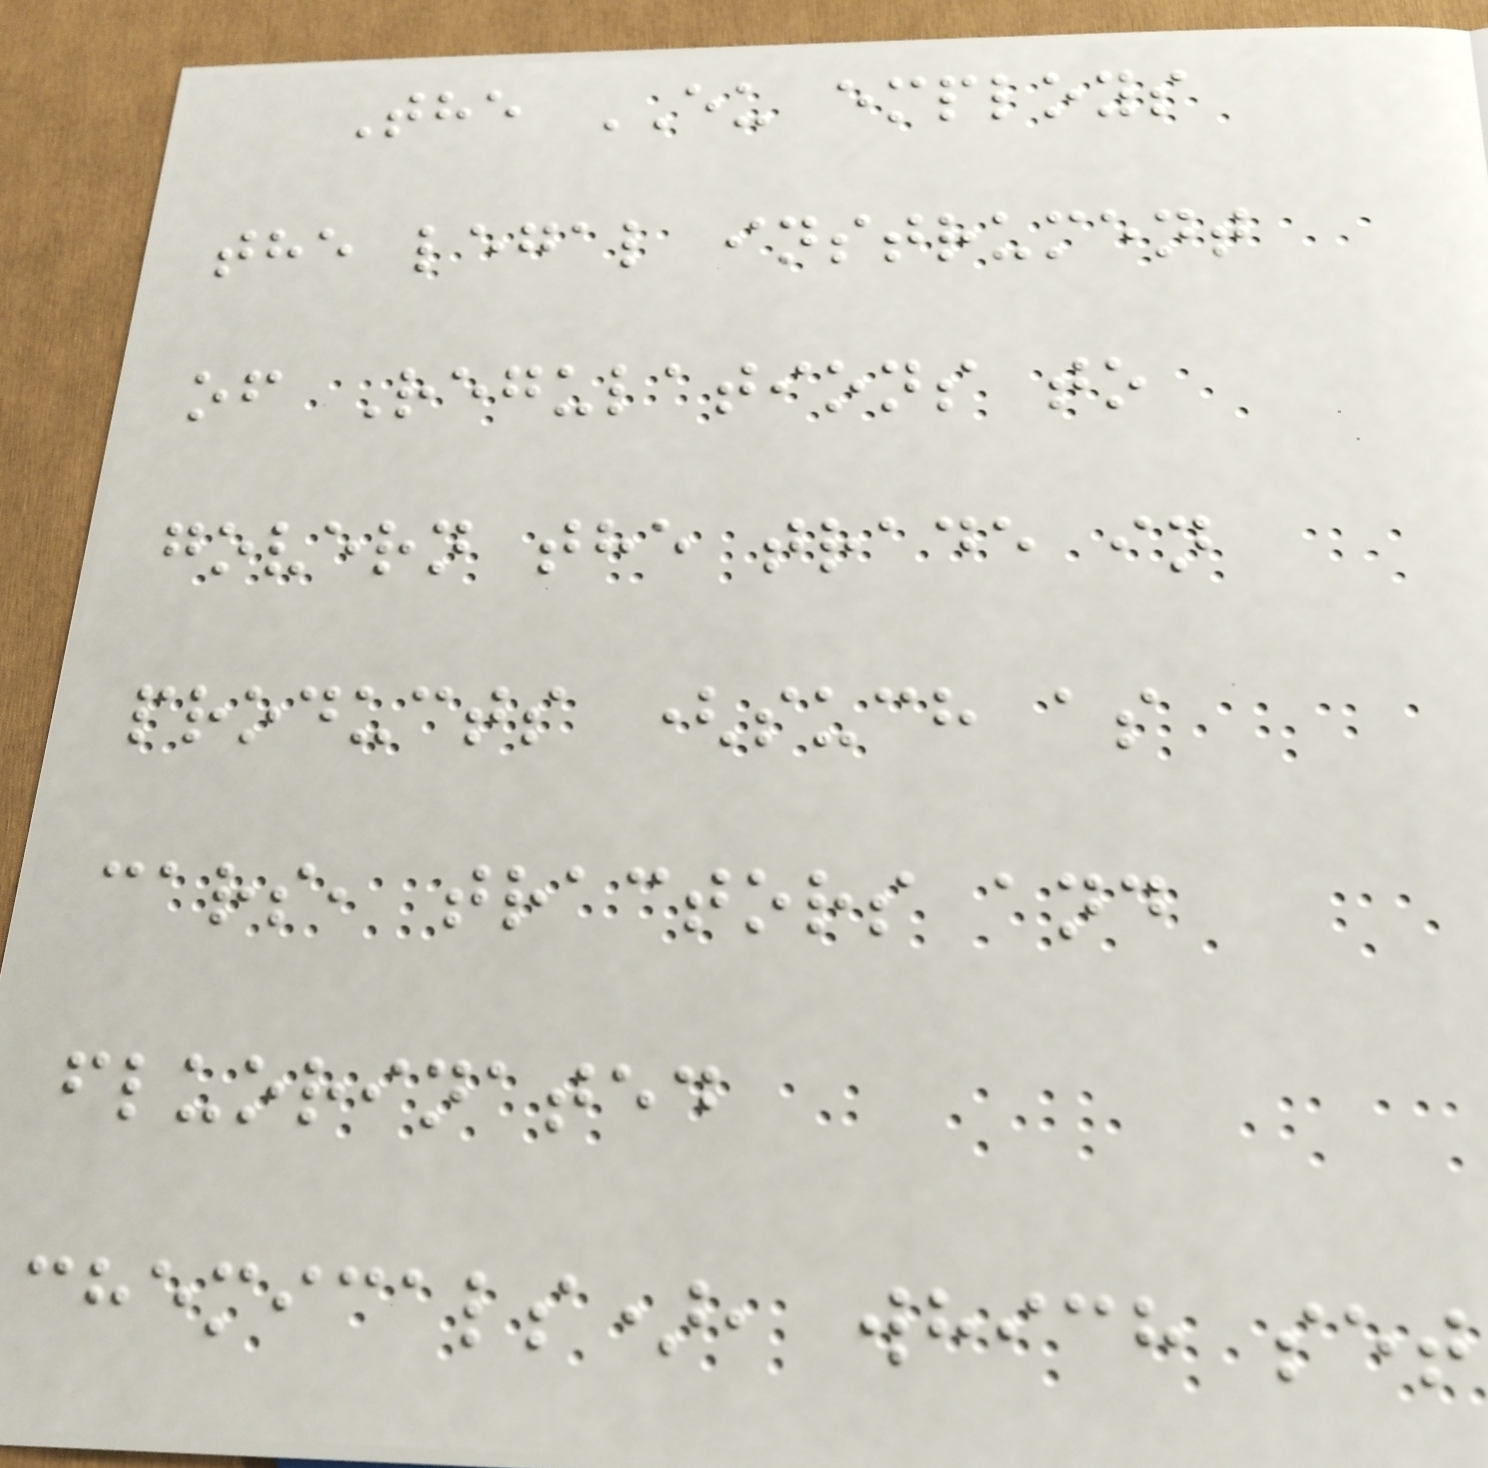The EU employs
the legal instrument
of Regulations to
govern the trade in
products (such as
cars, tractors and
fluorinated
chemicals), which set
